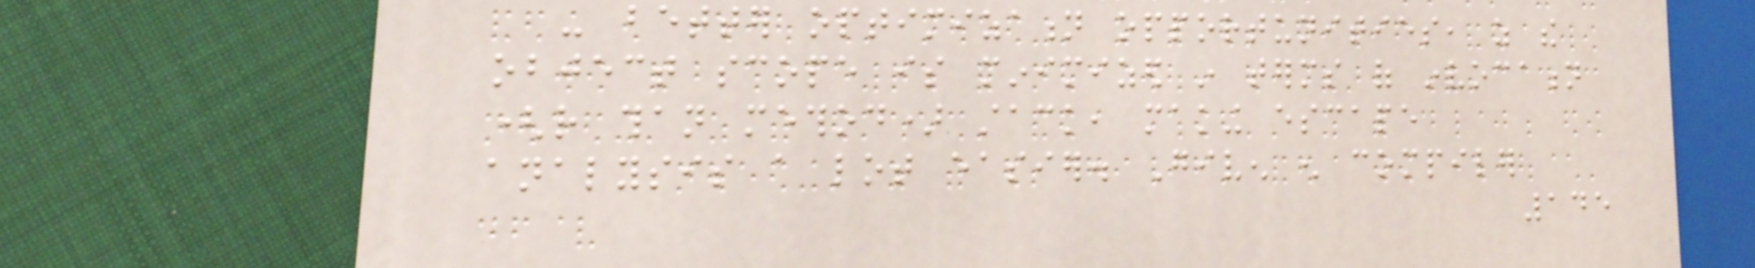- better optimization opportunities, as the
object scope is minimized in terms of invocation
(rather than method) stack, making escape
analysis a lot easier. Given enough compiler
145
